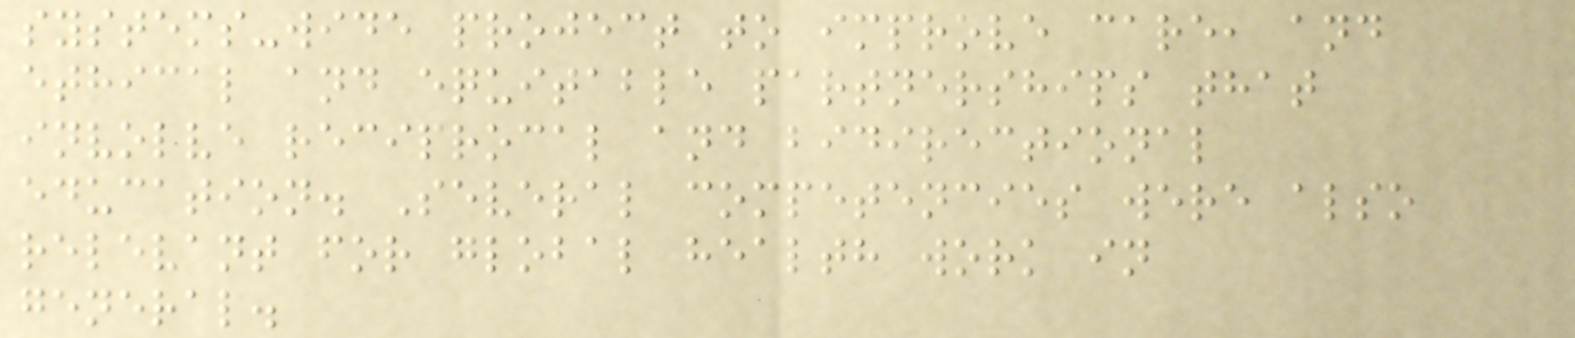systems-wide project to improve care, and
ethical and equitable partnerships that
involve reciprocal and bidirectional
education. Several competencies were also
relevant for global health work in
general.
